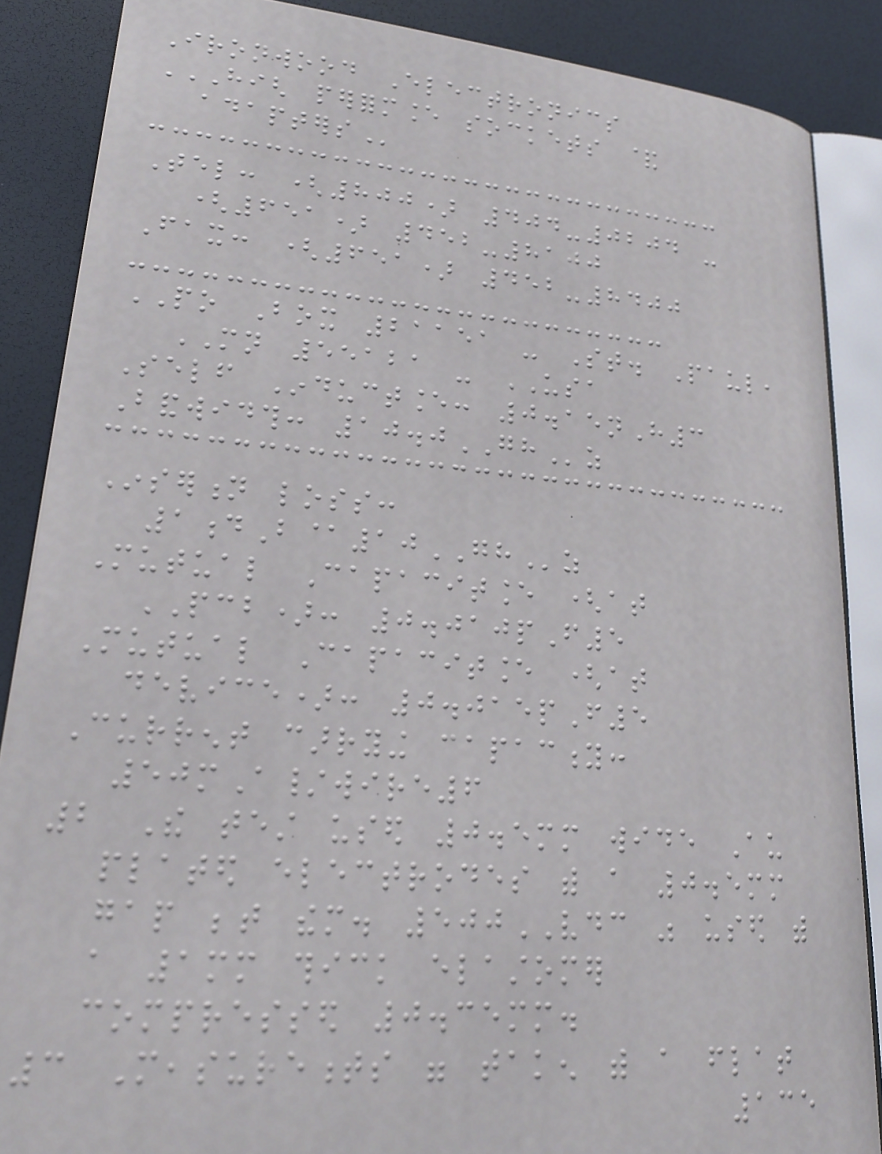Ironwood Electronics
HIGH PERFORMANCE SOCKETS &
ADAPTERS
Tel: (800) 404-0204 -
(651) 452-8100
Fax: (651) 452-8400
PO Box 21151 - St. Paul,
MN 55121 - USA
Self Inductance: 0.15nH3
Bandwidth: 10.0GHz
Insertion loss:
1dB@10GHz
Mutual Capacitance (at
PCB): 0.010pF5
Mutual Capacitance (at
device): 0.015pF5
Current carrying capacity:
50mA/wire6
2 The test used 0.5mm wide Au
plated electrodes with a 0.5mm
gap between them. 500VDC was used with
a 1mm thick elastomer
compressed 0.35mm.
3 Measurements were taken with a flat
135
